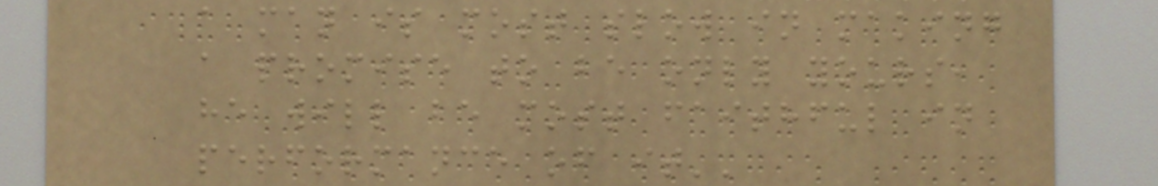a man is most slow in making
a promise to be only yours,
he will be most faithful in
performance of it''
